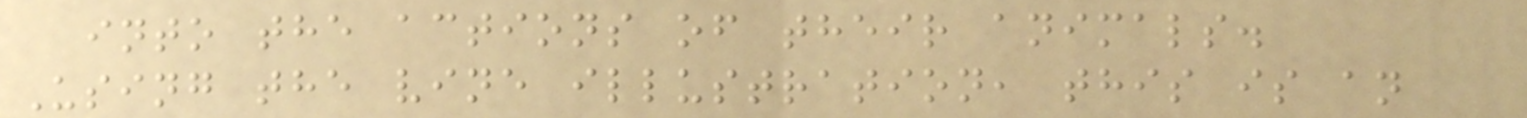into the actions of their animals.
Using the vine illustration, this is an
